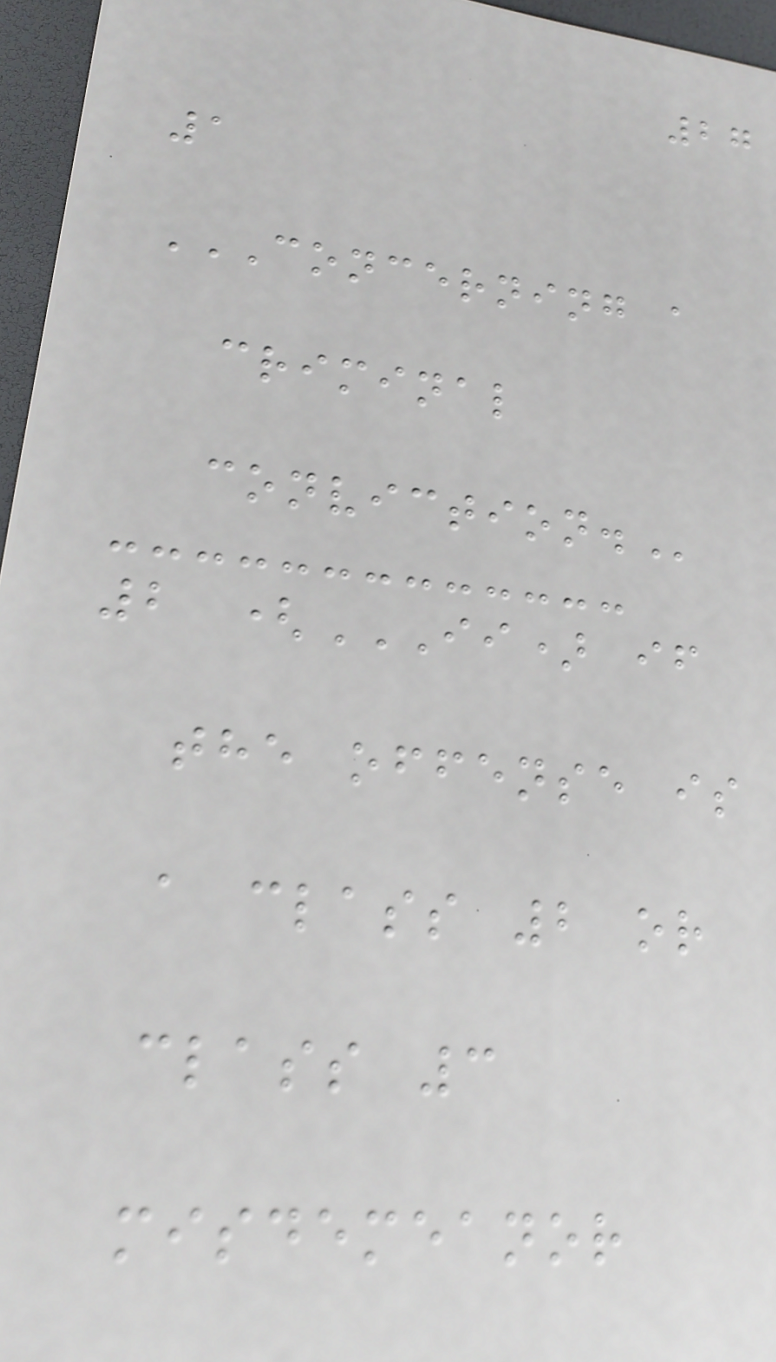27
1
CONCERNING A
CRIMINAL
CONVICTION.
2 (II) IF
THE OFFENSE IS
A CLASS 2 OR
CLASS 3
MISDEMEANOR
